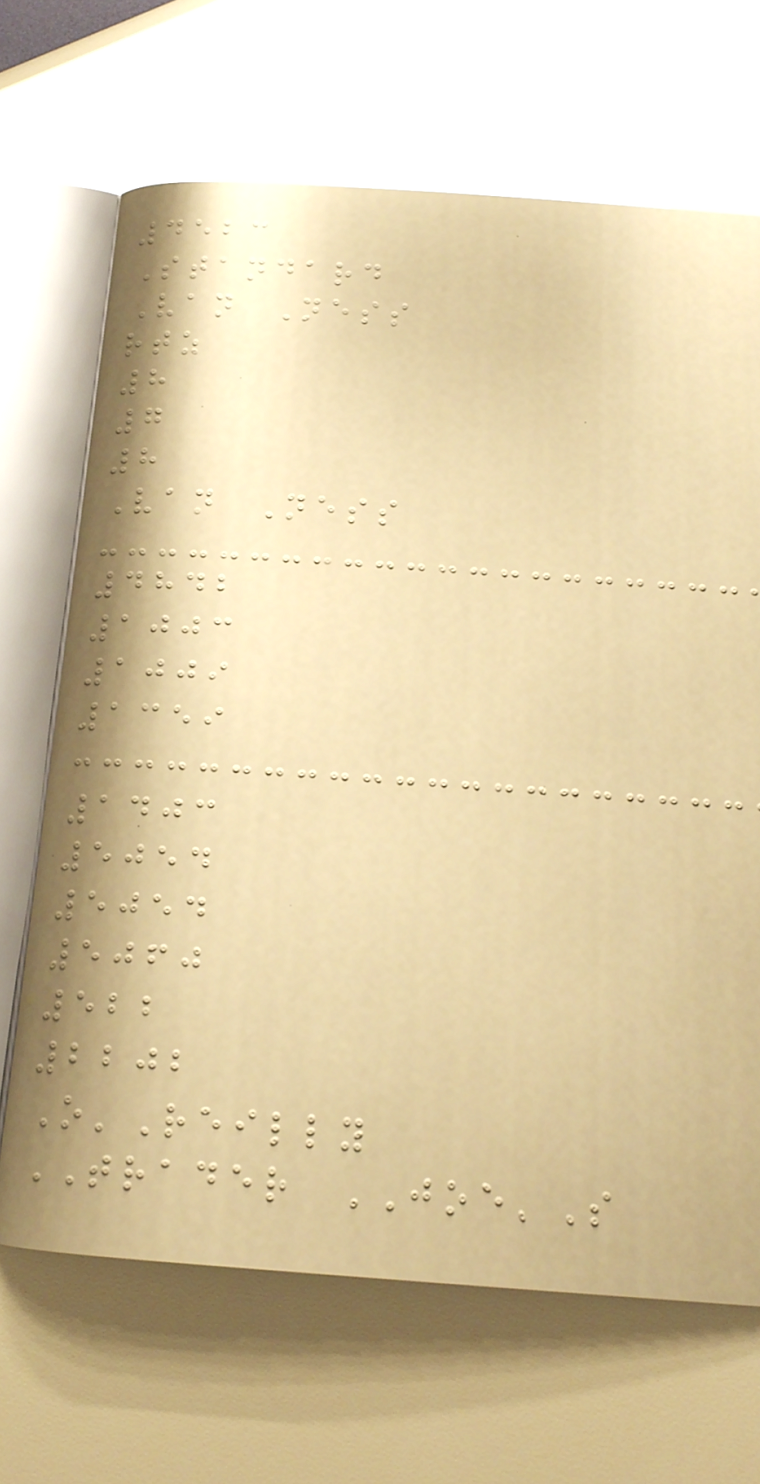4523
Standard
Van Ness
rtz
8
7
8
Van Ness
4842
1003
1009
1359
1403
5054
5054
5060
522
2202
O'Reilly
TRADER JOE'S
